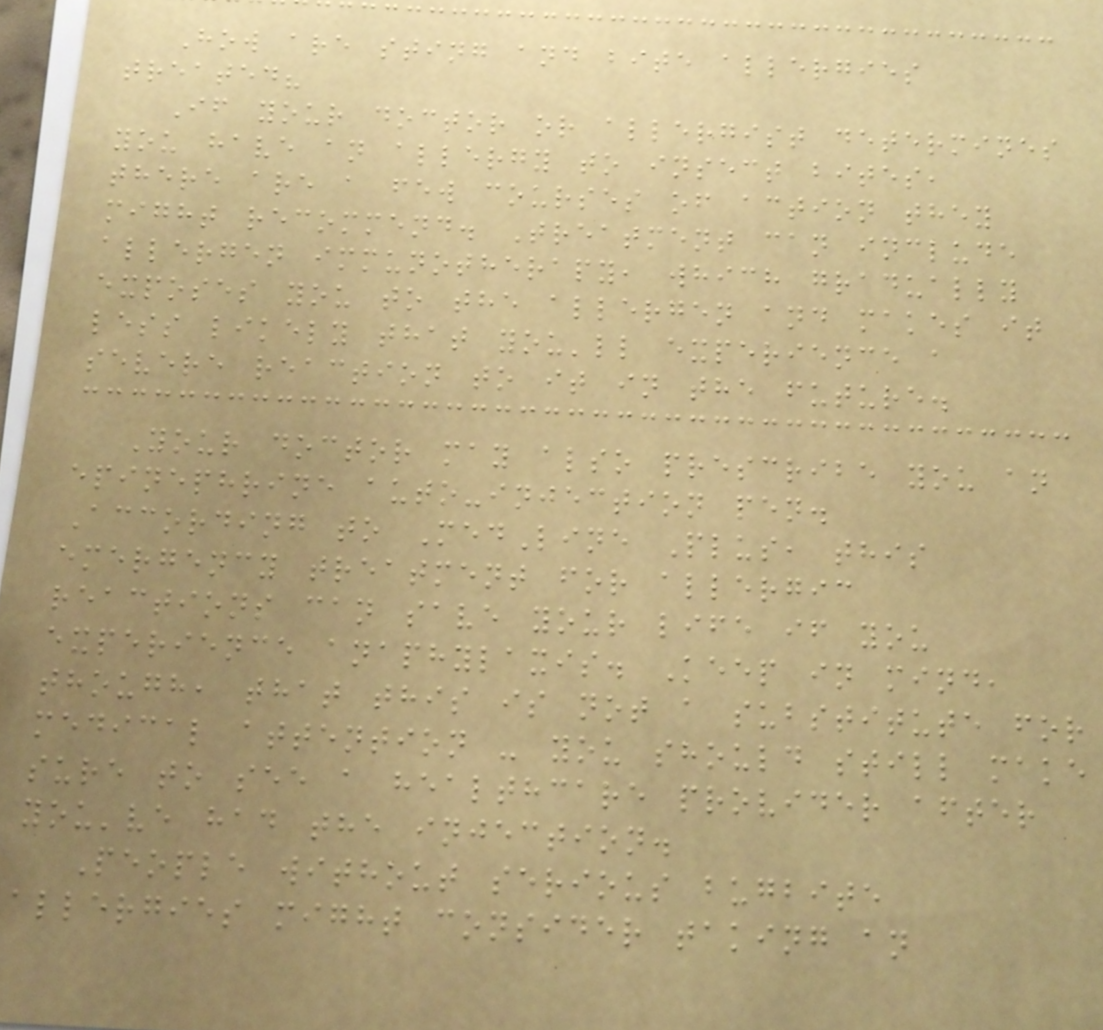How are sting and bite allergies
treated?
If your doctor or allergist determines
you have an allergy to insect bites,
there are a few courses of action they
might recommend. Treatment can include
allergen immunotherapy, which gradually
exposes you to the allergen and makes it
less likely that you'll experience a
severe reaction to it in the future.
Your doctor may also prescribe you an
epinephrine auto-injection pen.
According to MedLine Plus, this
emergency treatment for allergic
reactions can save your life if you
experience anaphylaxis. Keep in mind,
though, that this is not a substitute for
medical attention - you should still make
sure to see a healthcare provider after
you've had the injection.
People without serious bugbite
allergies might consider taking an
